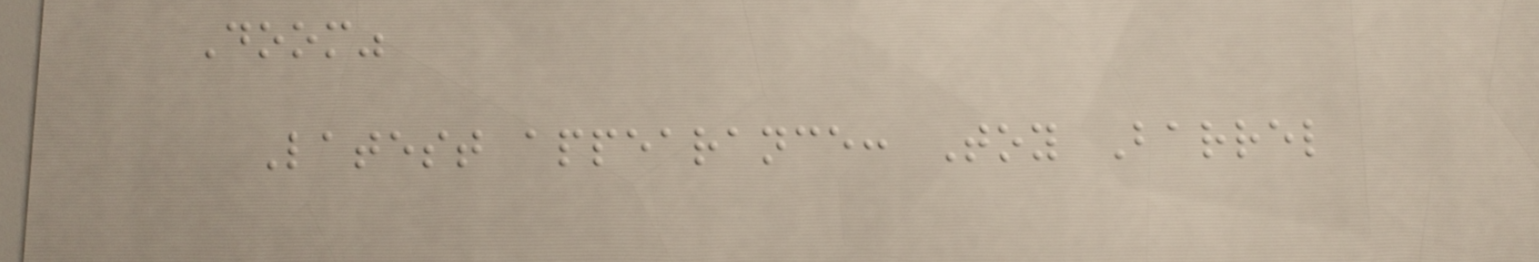Doom"
Latest appearance: Toy Barrel
